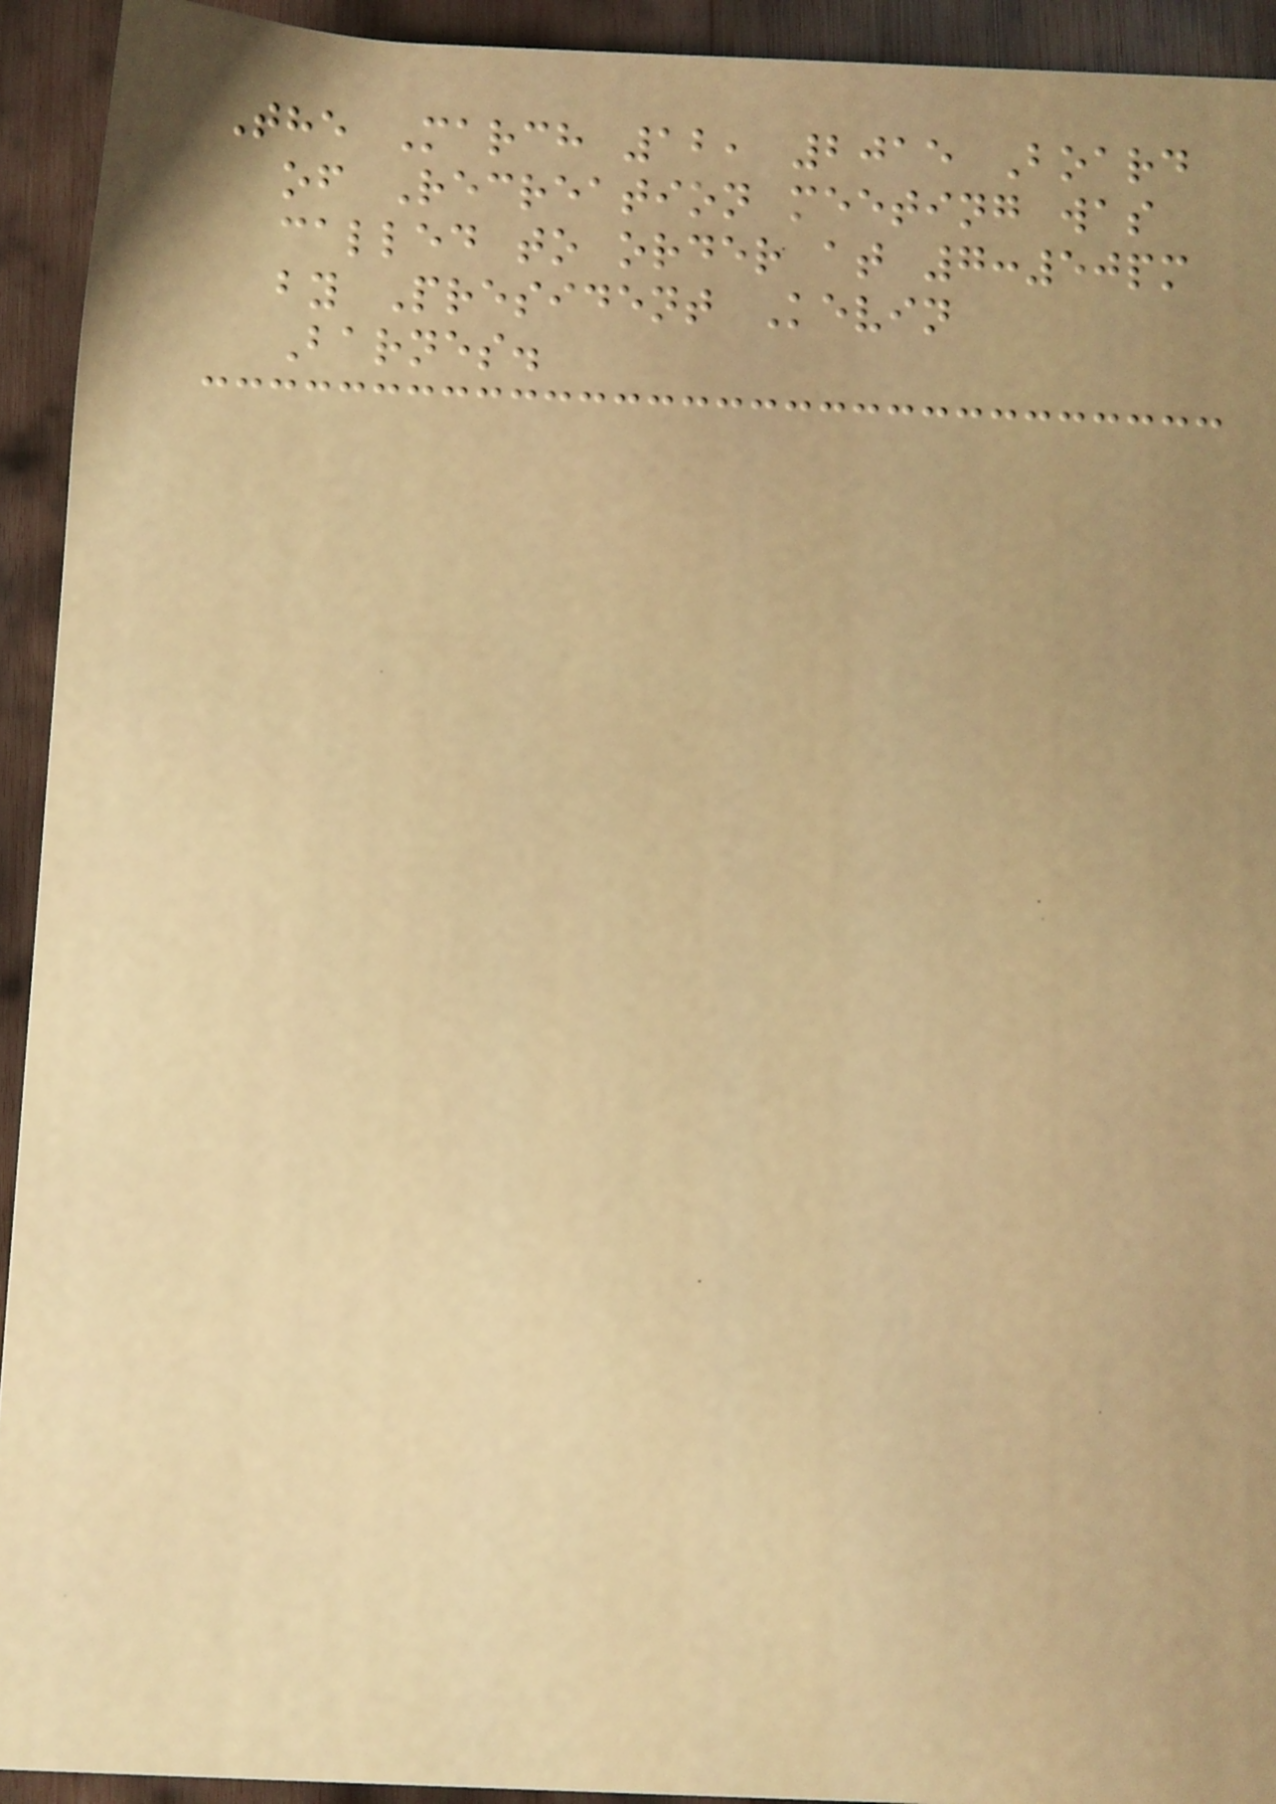The March 12, 2015 Board
of Recreation meeting was
called to order at 7:50pm
by President Kevin
Barnes.
